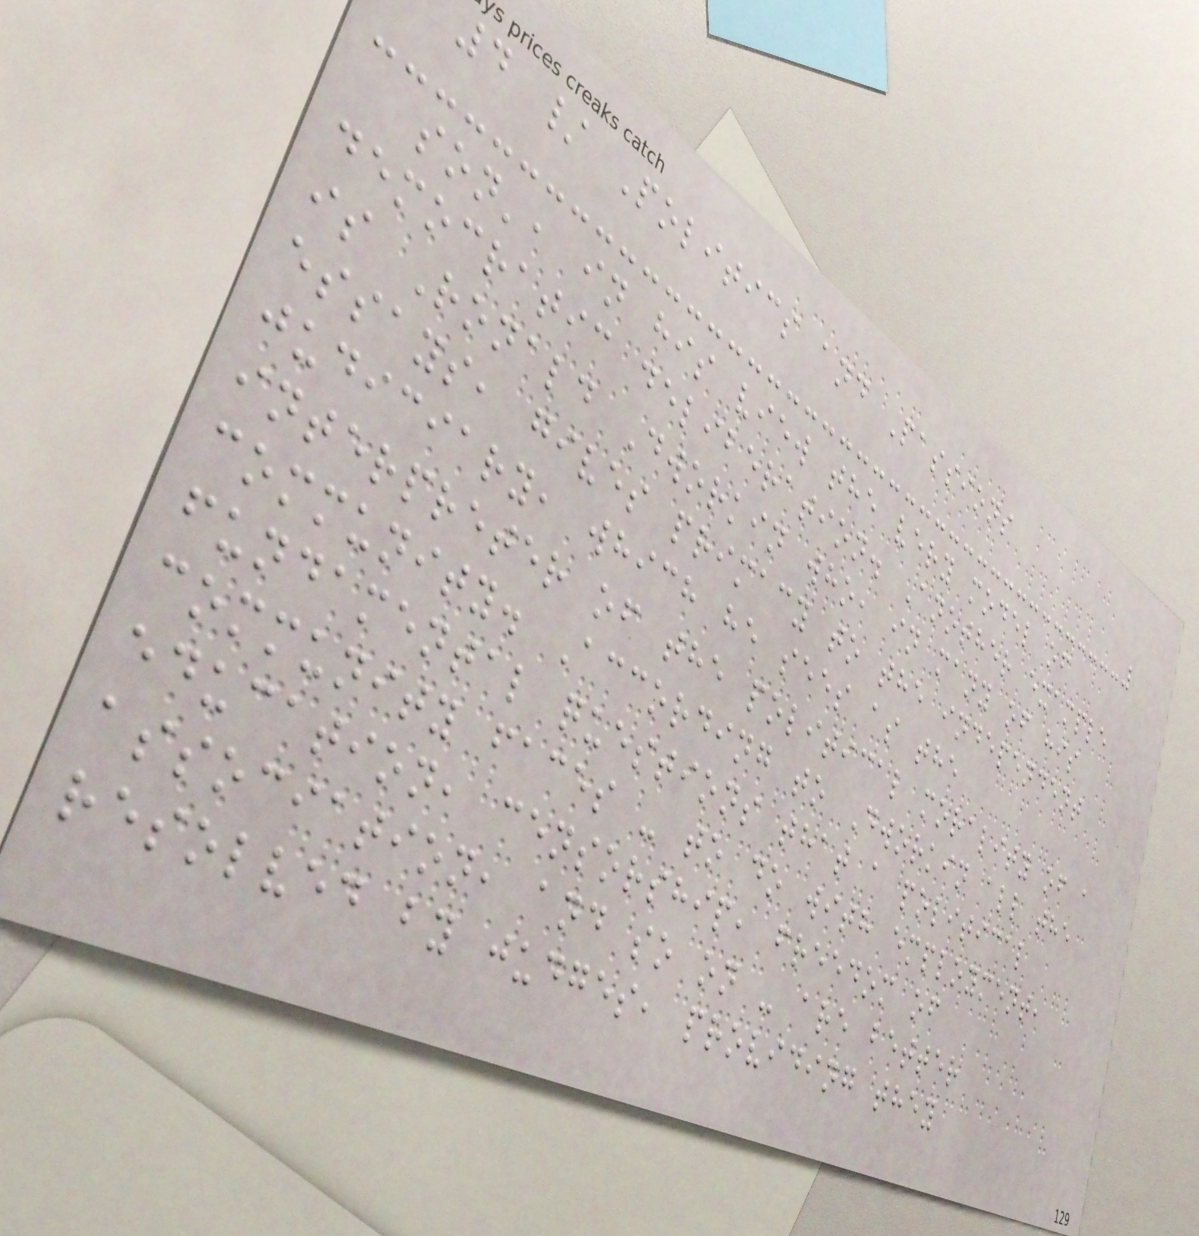4 / Politics and Passions
son', in his view the very model of
democratic deliberation. Another example
is Ronald Dworkin who, in many of his
essays, gives primacy to the independent
judiciary, which he sees as the
interpreter of the political morality of a
community. According to Dworkin all the
fundamental questions that a political
community faces - to do with employment,
education, censorship, freedom of
association, and so on - are better
resolved by judges, providing they
